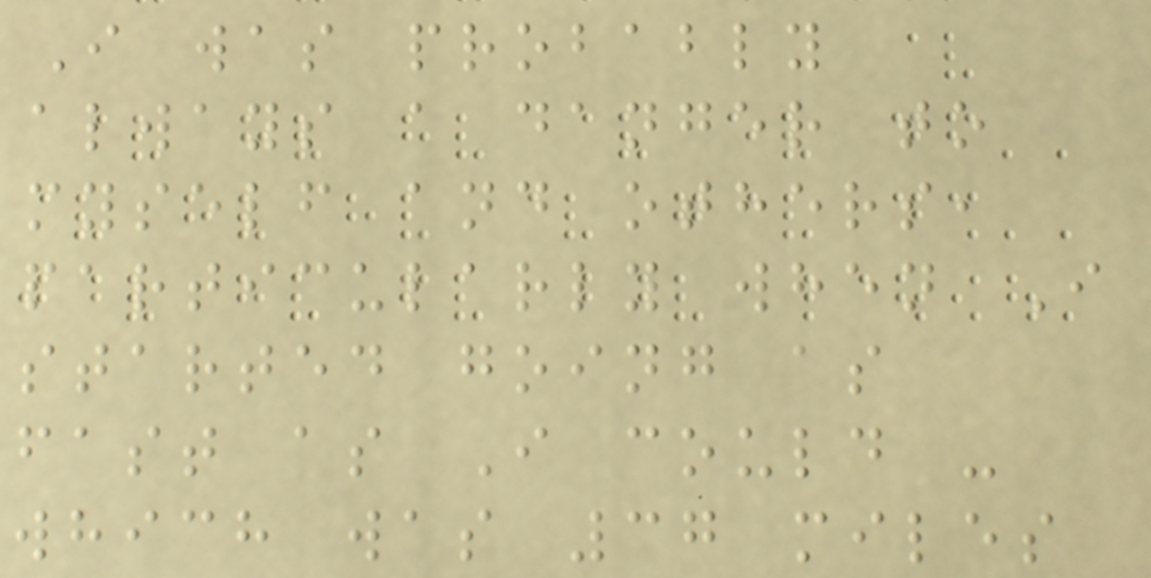I was probably
always a danger to
myself and others,
particularly when I
started going as
fast as I could -
which was 37 miles
